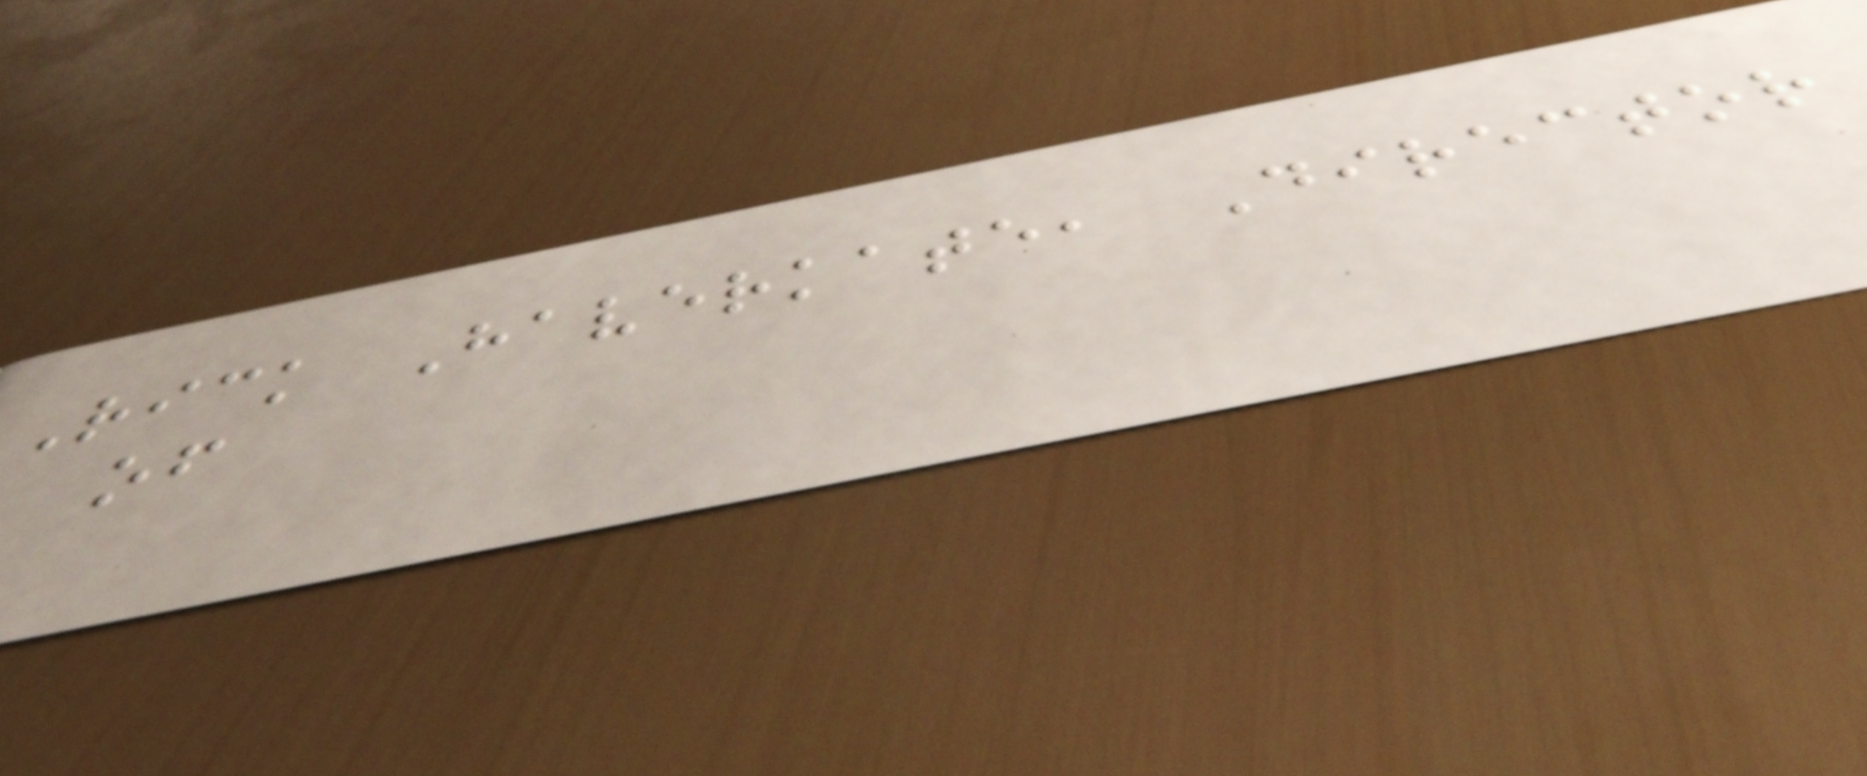Rick Haverkate, Director
of
